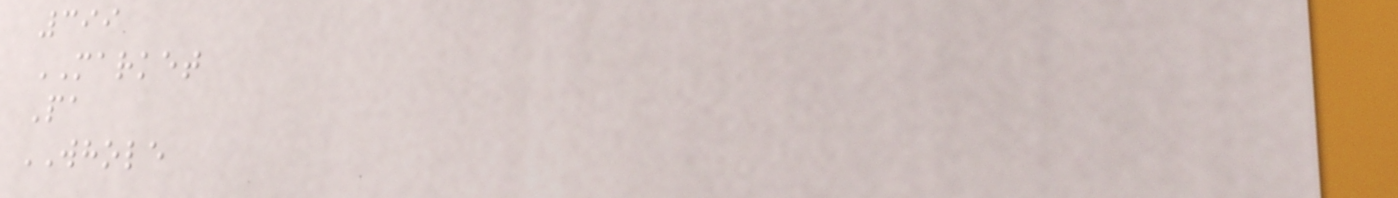399
MARKET
Pa
WHOLE
